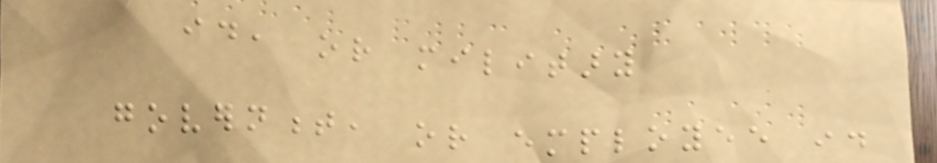id, or military
government, or employee id
